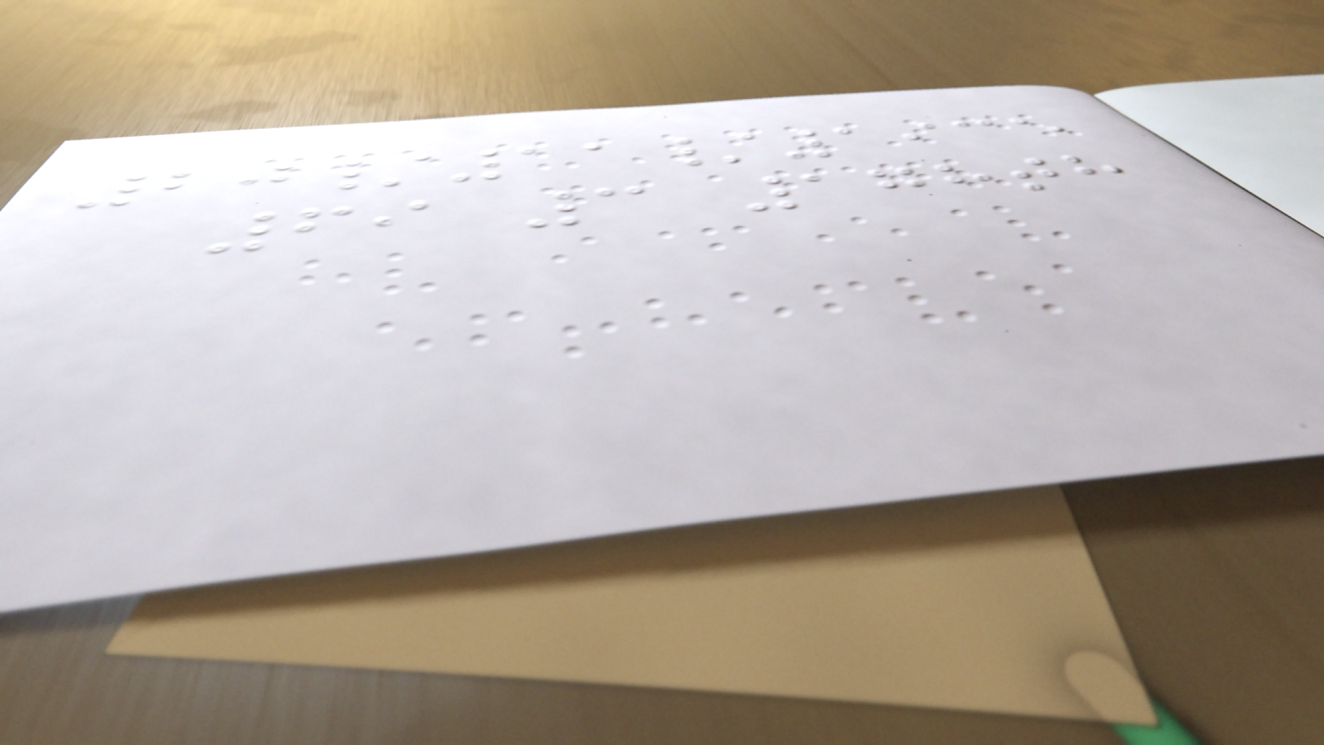20/11/1935
69 3 178th
